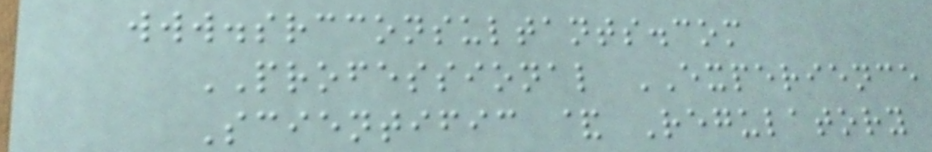www.srcconsultants.com
PROFESSIONAL EXPERIENCE
Scientific & Regulatory
